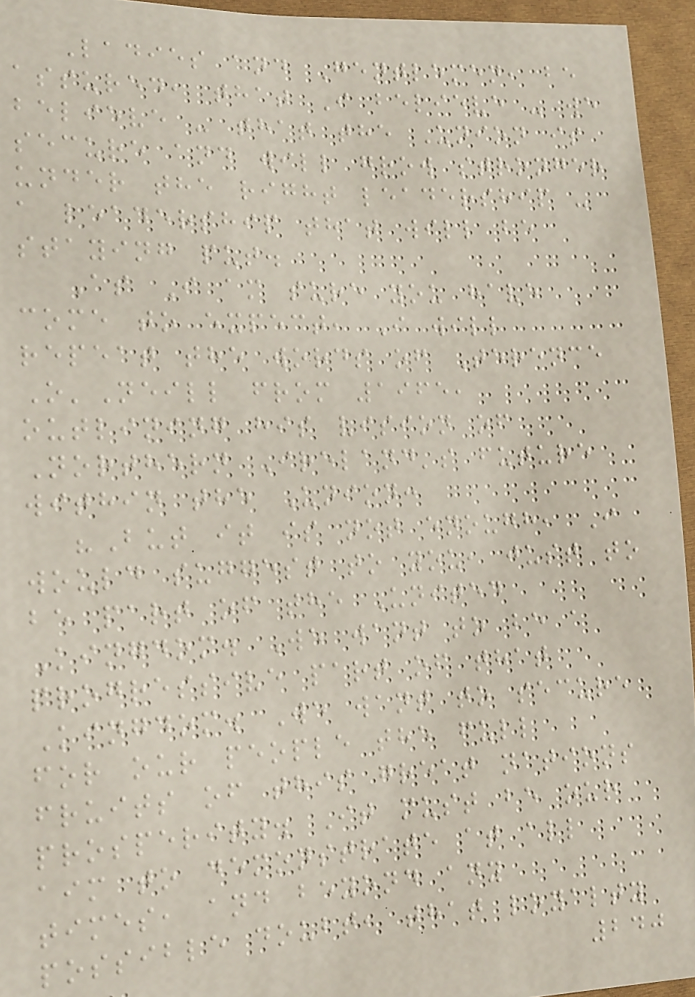Ladies and Gentlemen, be
assured, that I believe - we
believe - that the Union is
secure and will grow stronger
under the right leadership -
a leadership that will be
staying put.
As I am sure you have
come to expect, I will
repeat the words of Terence
O'Neill from 1965,
outlining his vision of
Northern Ireland's future
within the Union:
"But it is not enough, I
would suggest to you, just to
be part of the United
Kingdom. We want to be a
progressive part of that
Kingdom. We want to secure
for our people the full
fruits of this great nations
prosperity. It must be our
aim to demonstrate at all
times, and beyond any
possible doubt, that loyalty
240
